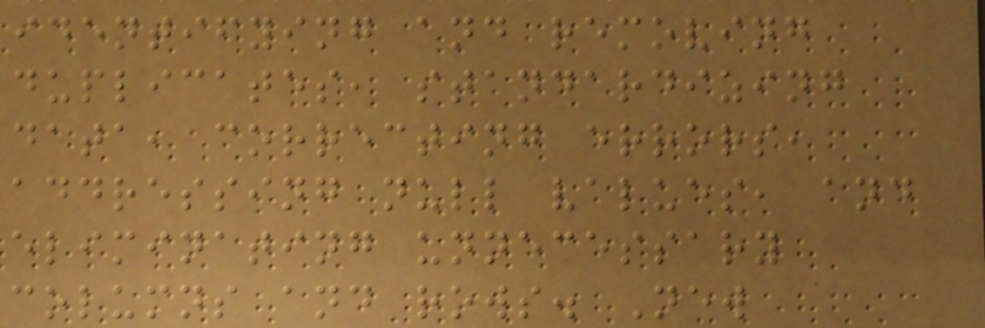identifying and removing
duplicates, standardizing
data, correcting errors,
addressing null values, and
eliminating unnecessary
columns and rows. New
